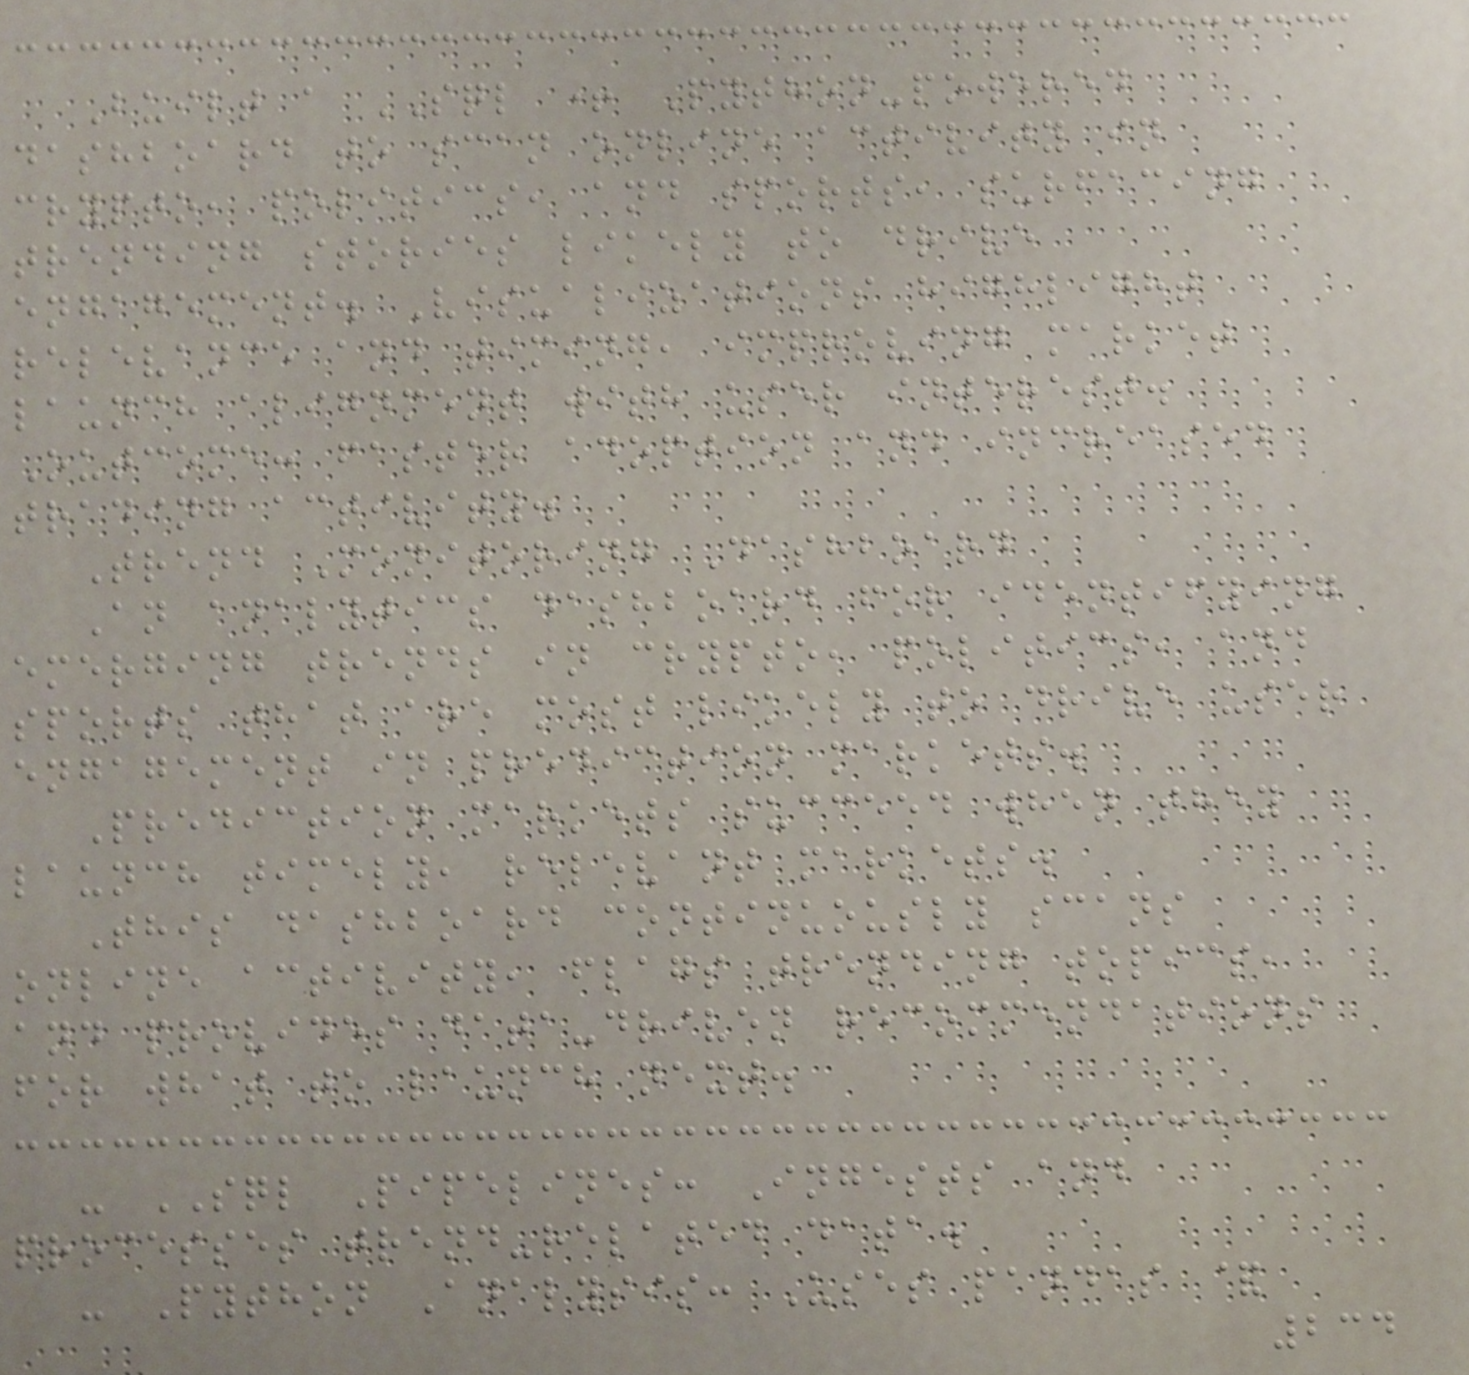Built a SQL + Python-powered
dashboard to scan online activity in
crypto, politics, and sports, surfacing
trending stories likely to drive
engagement. Visualizations highlight
relevance and timing, improving market
launch alignment with user interest.
Outcome: faster adoption and increased
trading activity.
Trend Monitoring Dashboard
An analytics dashboard for identifying
emerging trends in crypto, politics, and
sports that are most likely to drive user
engagement in prediction markets.
Prediction markets succeed when they
launch timely, relevant markets.
This dashboard continuously scans
online activity, flags trending topics,
and provides data-driven recommendations
for what to launch next.
- SQL Pipelines: Ingests and
processes trend-related data.
- Python Analysis: Uses pandas &
234
